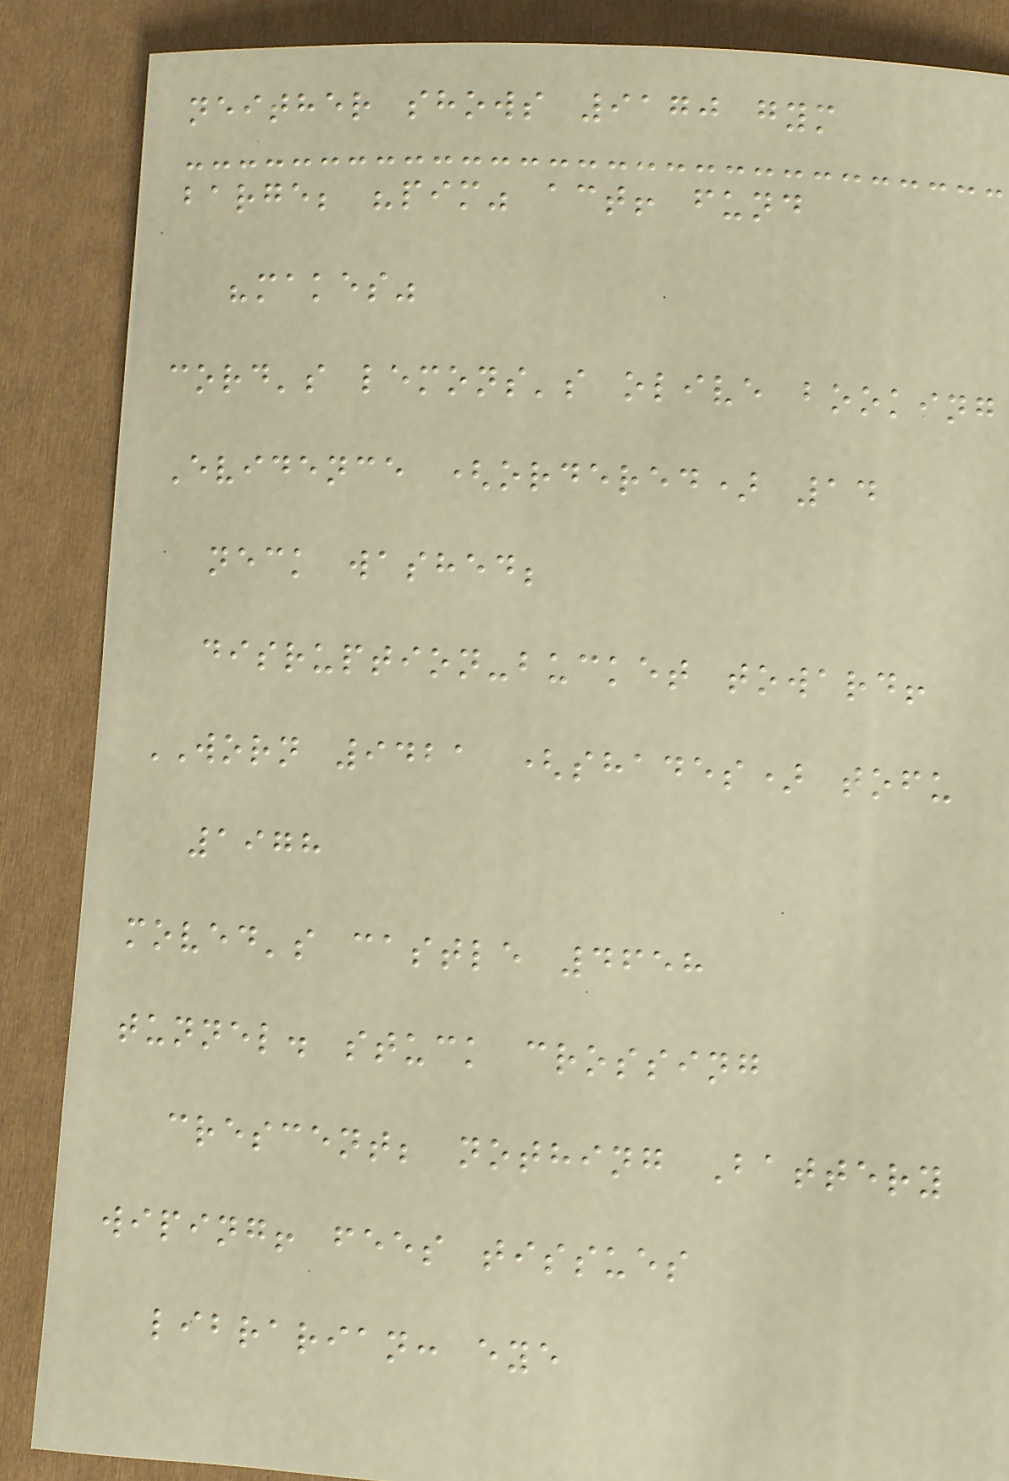neither shows 9170 gym
barge; "pim" act! fund
"makes"
cord's lemons's olive booking
Evidence (ordered) 14
neck washed;
disruption-bucket toward!
WORN 9421 (shades) tofu
1978
moved's castle 4658
tunnel. stuck crossing
crescent; nothing Battery
wiping! fees tissues
librarian: eye
